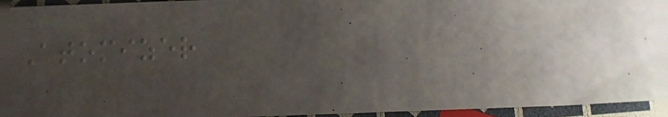Atomizer
